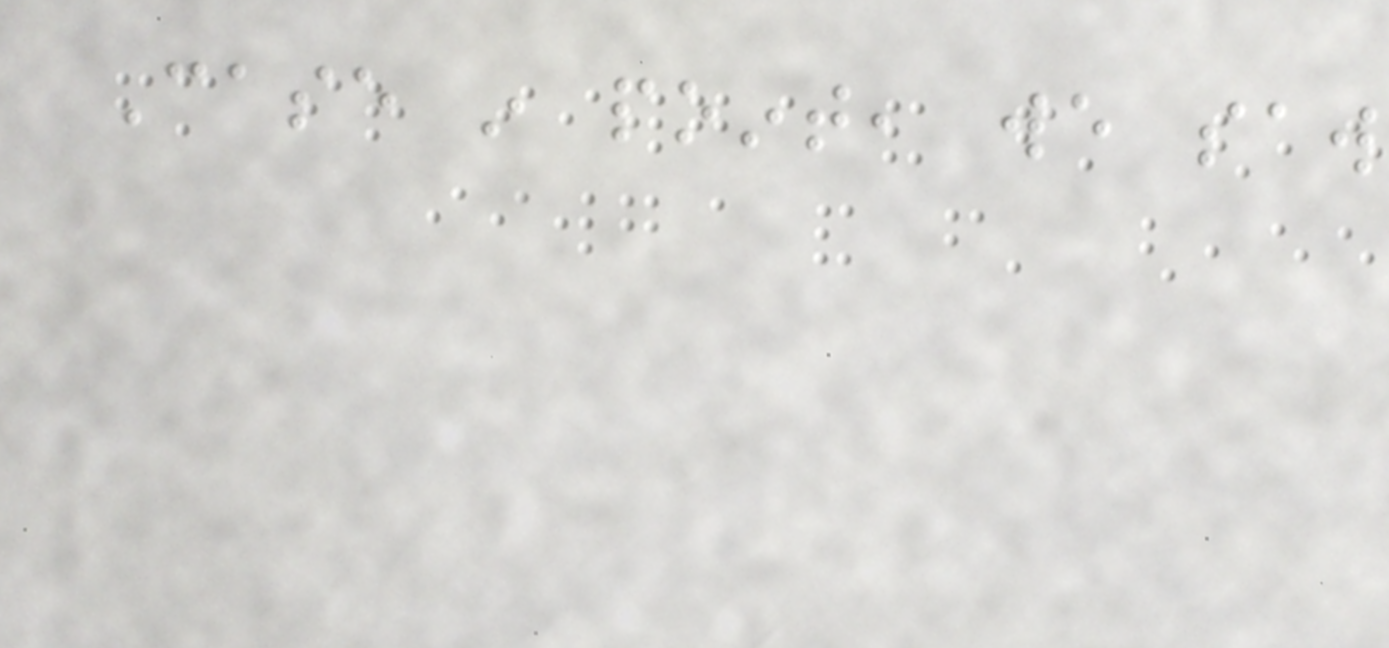Case in point, we saw
